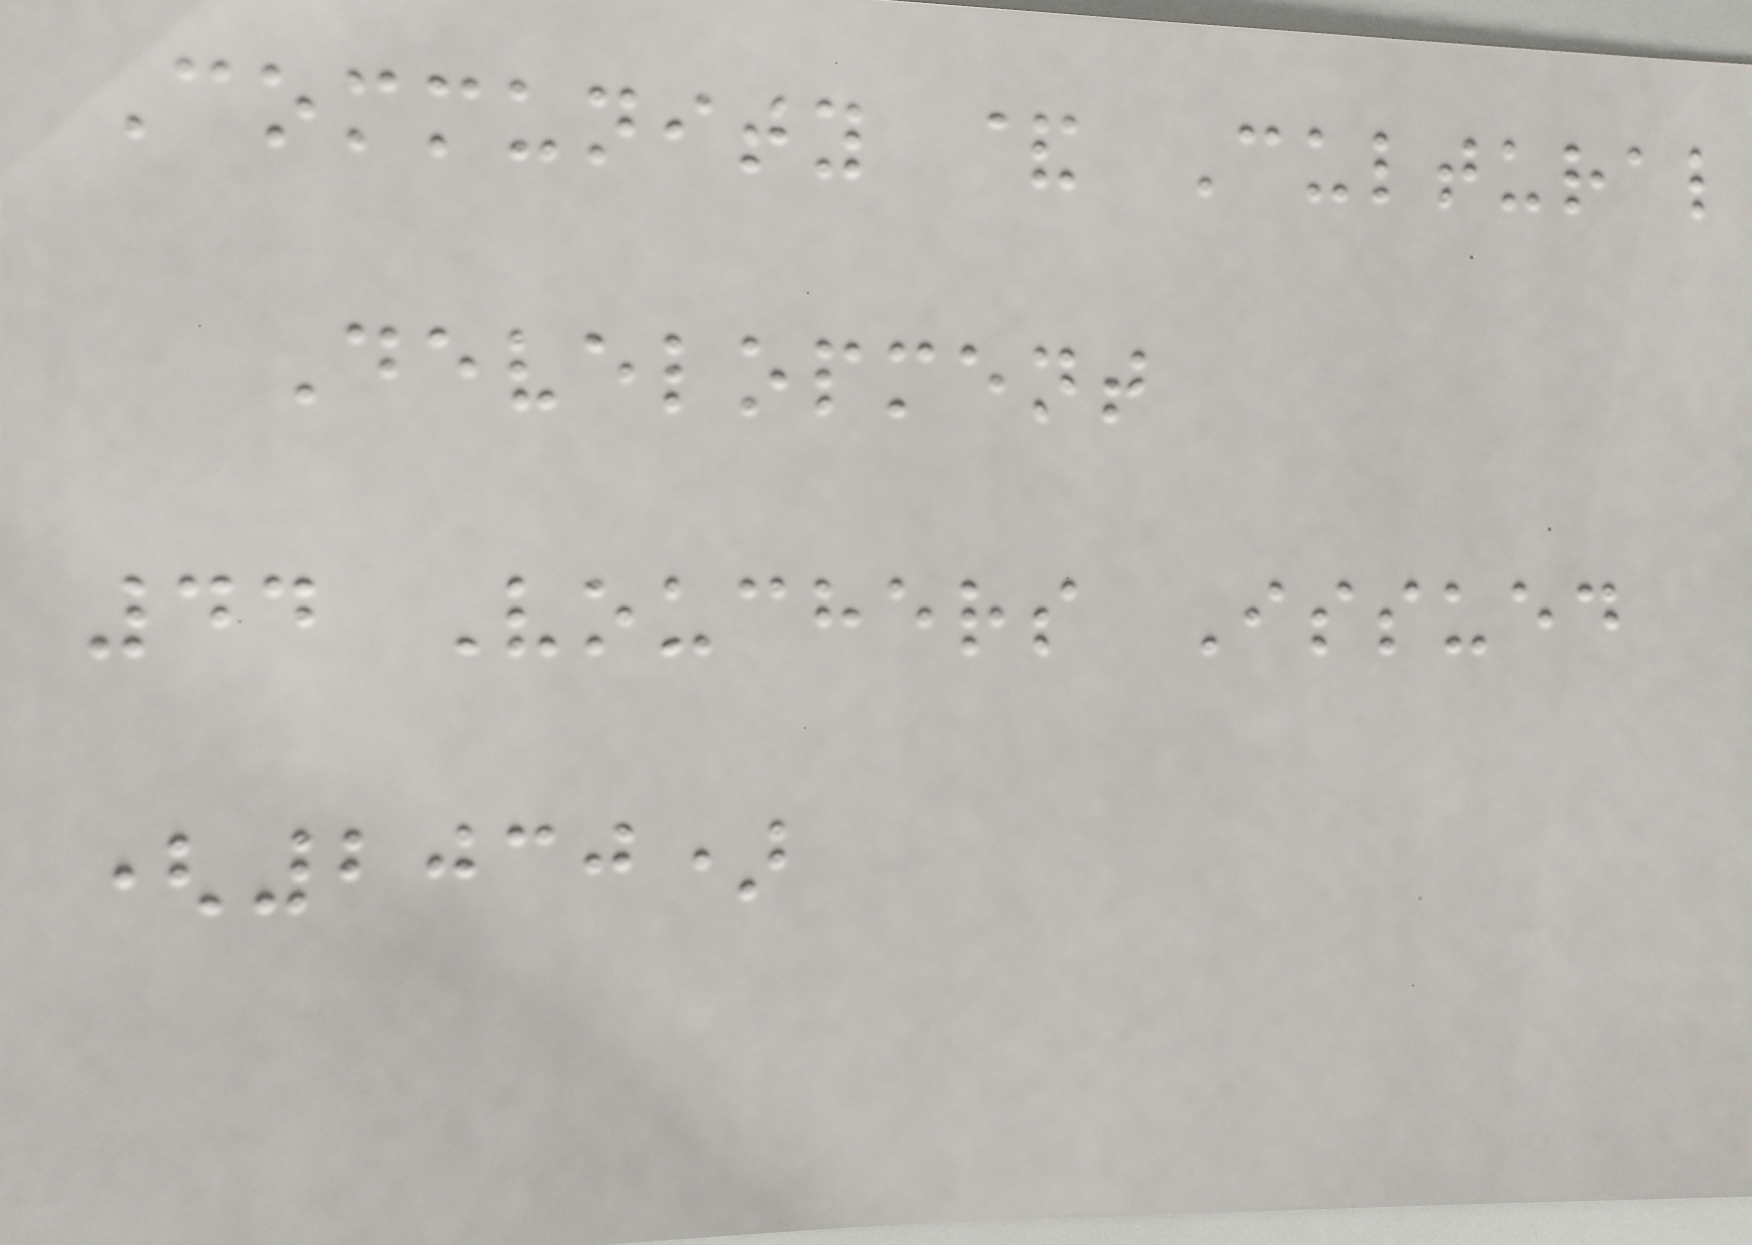Community & Cultural
Development
44 Vouchers Issued
(2030)
